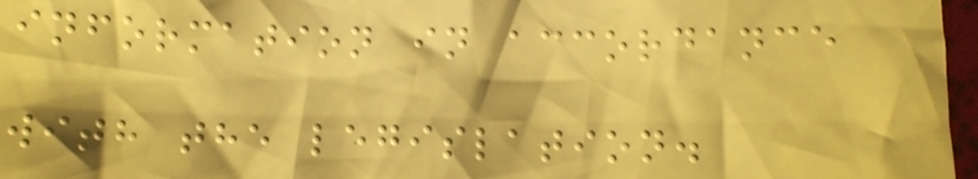information in accordance
with the legislation.
